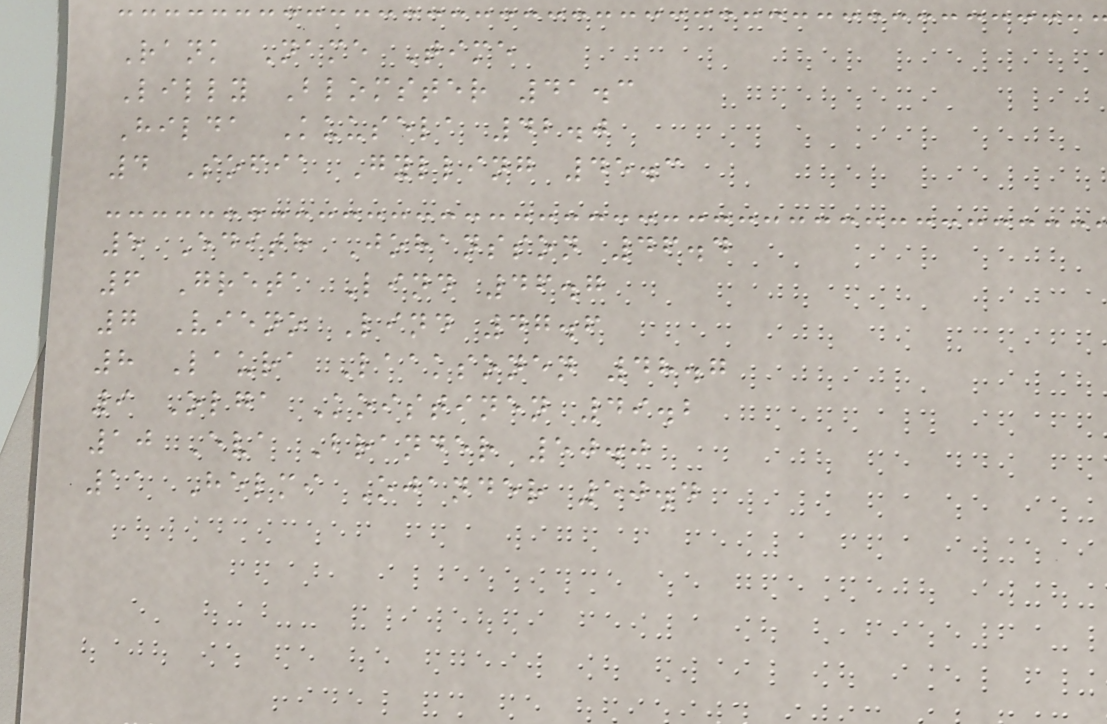Rank Name Time
Lilly Blomster 41.3
Hilda Kuusela 42.0
4 Sofia Gylling 45.3
5 Edith Johansson 46.4
6 Greta Lind 46.7
7 Vieno Lind 47.6
8 Laura Laaksonen 48.7
9 Olga Koistinen 49.2
10 Eva Brander 50.0
11 Helmi Ojander 50.4
